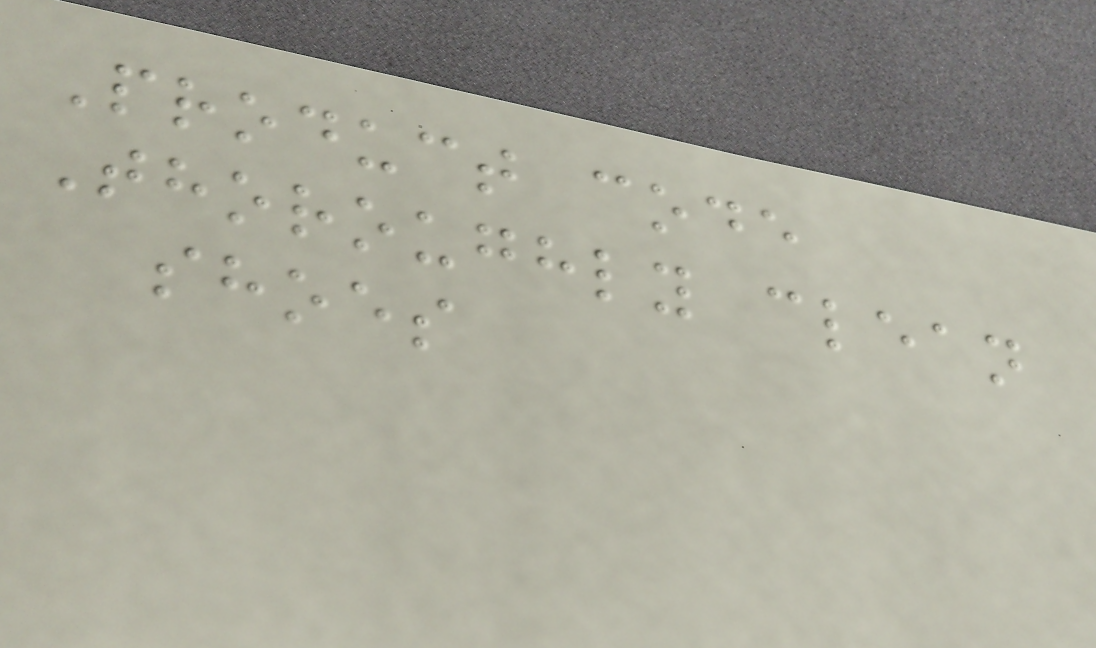Product code
Thoroughly clean
shoes
